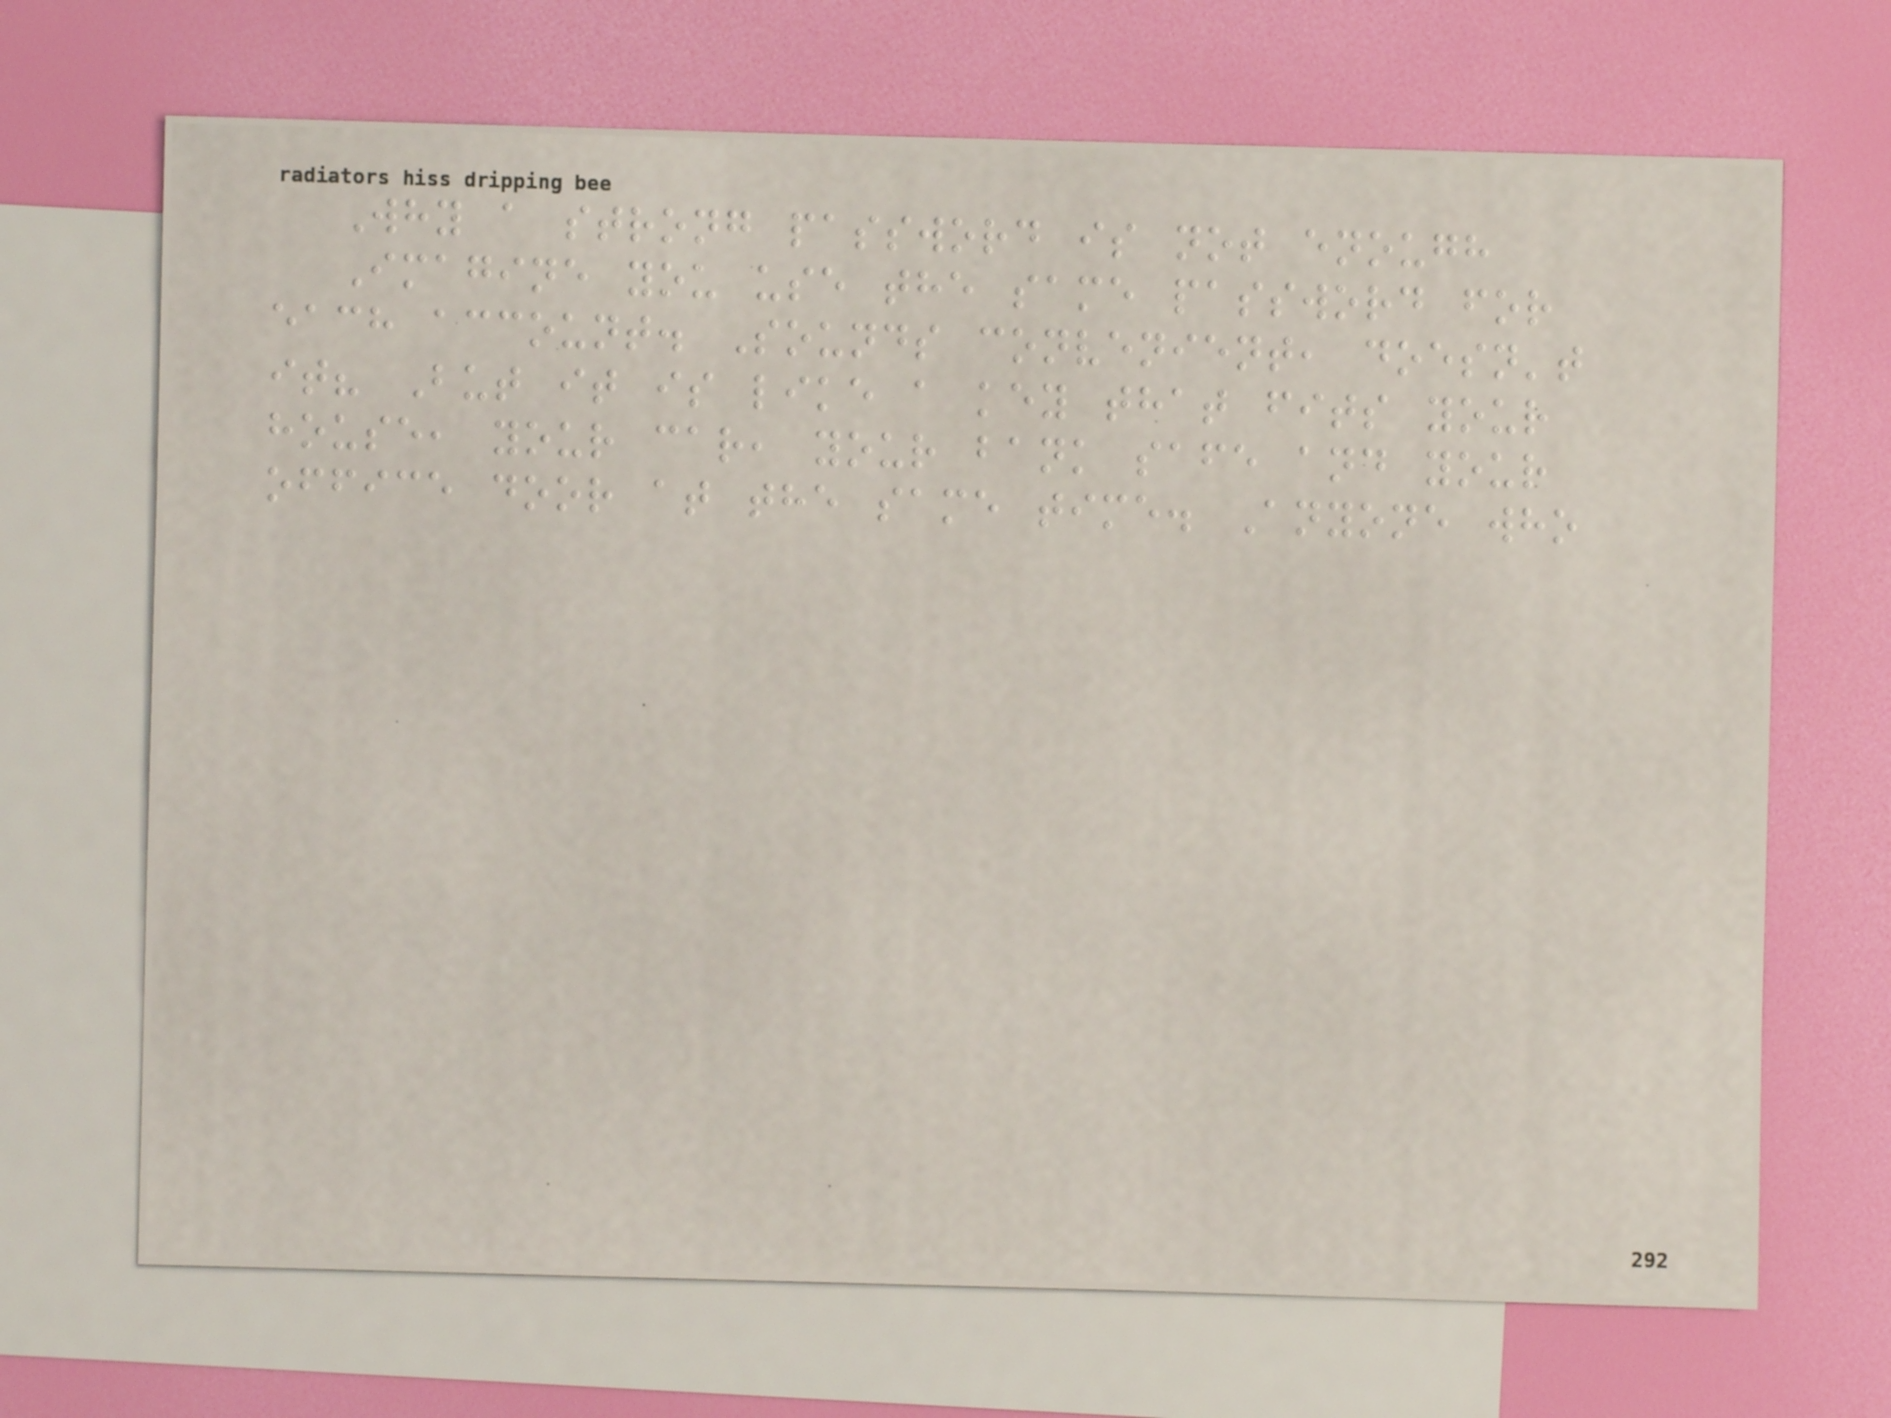Why a strong password is not enough
Imagine you use the same password for
each account. Sounds convenient, doesn't
it? But it is like a key that fits your
house, your car, your bank safe and your
office door at the same time. Anyone who
